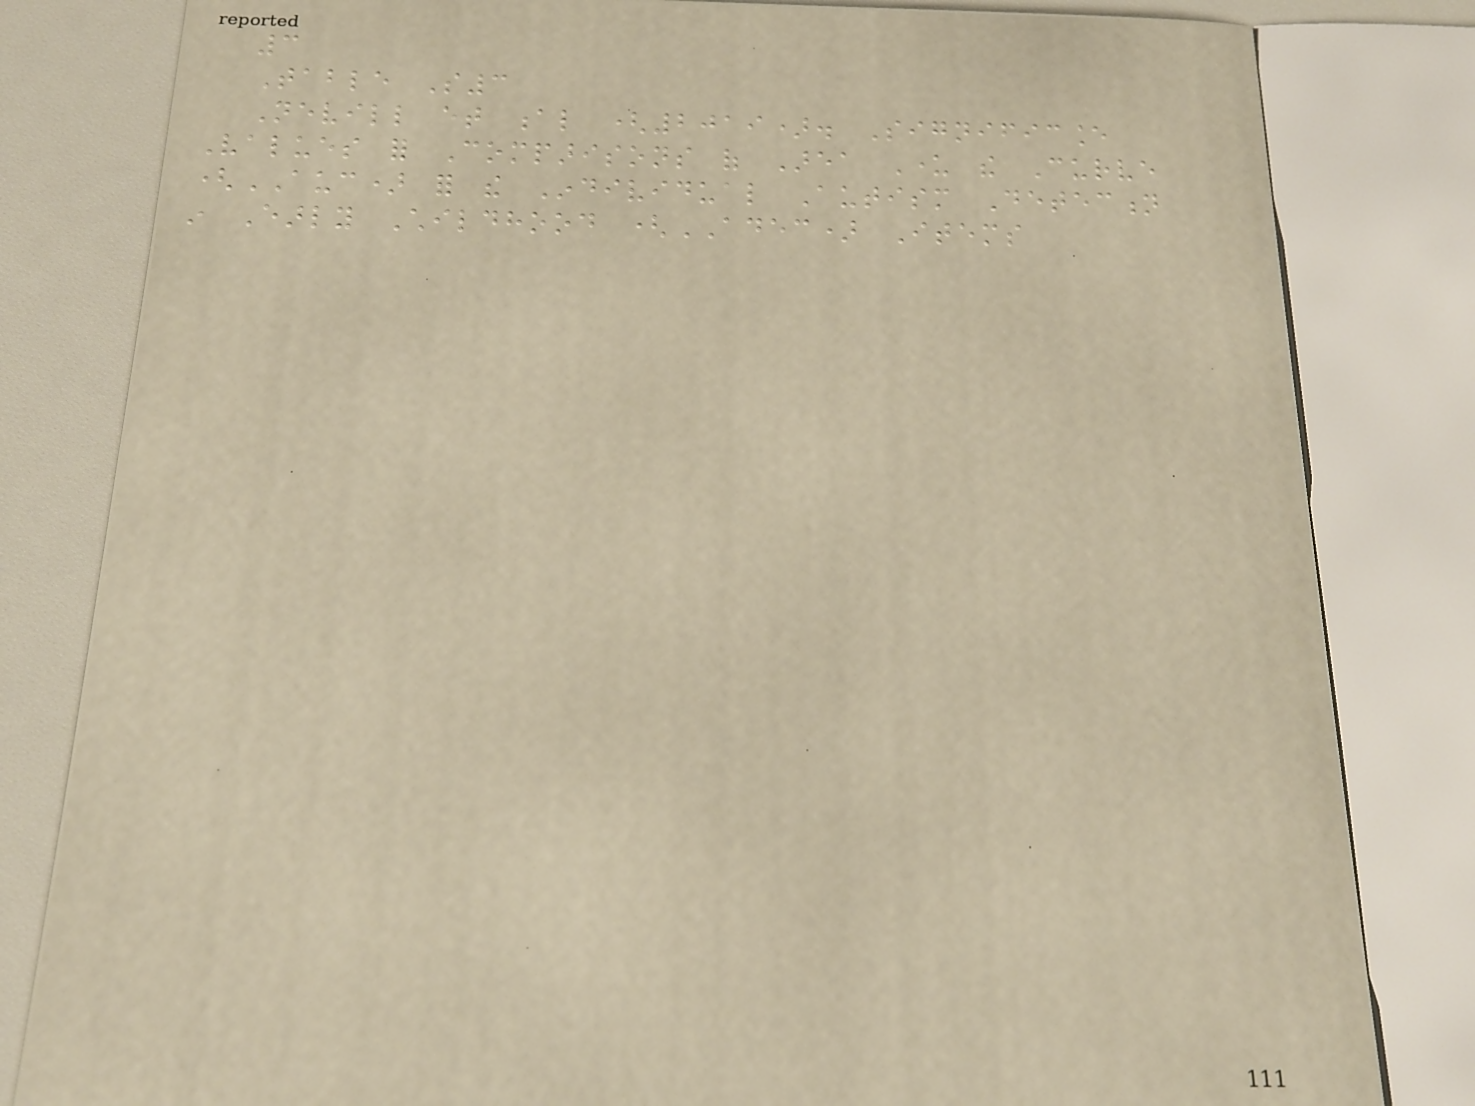3
Table S3
Nevill et al (2019). Significance
Values for Comparisons of Area Under the Curve
(AUC) for the Individual Autism Detection
in Early Childhood (ADEC) Items
